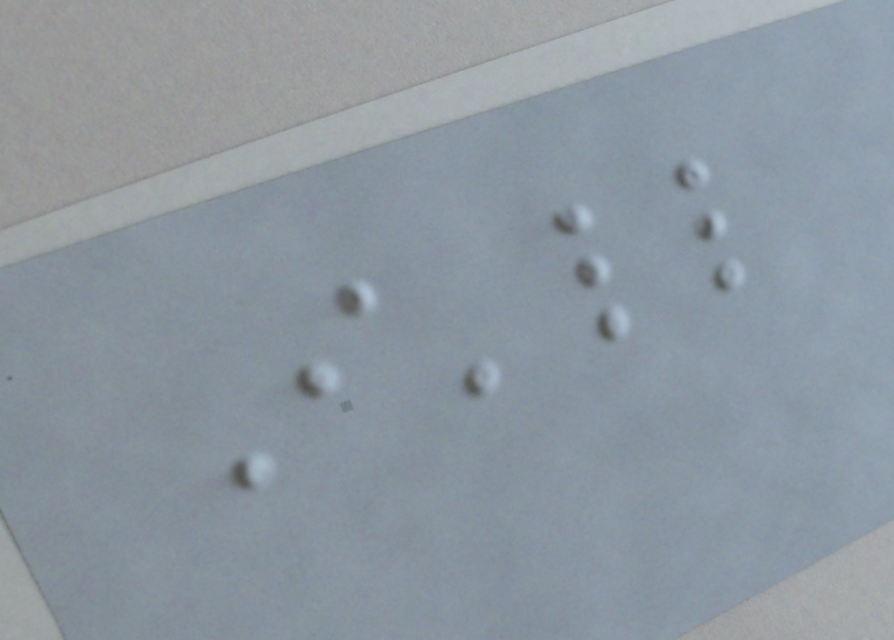I'll
